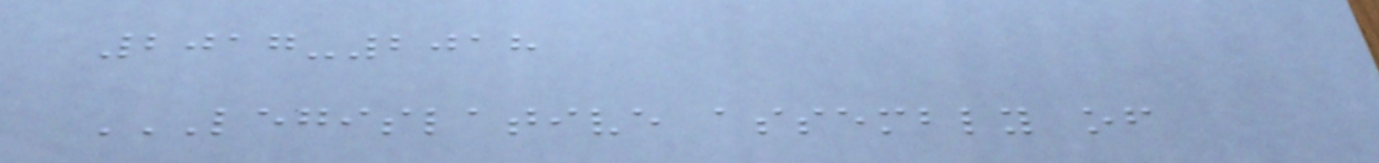2017-2018
LEGISLATIVE ASSEMBLY OF
